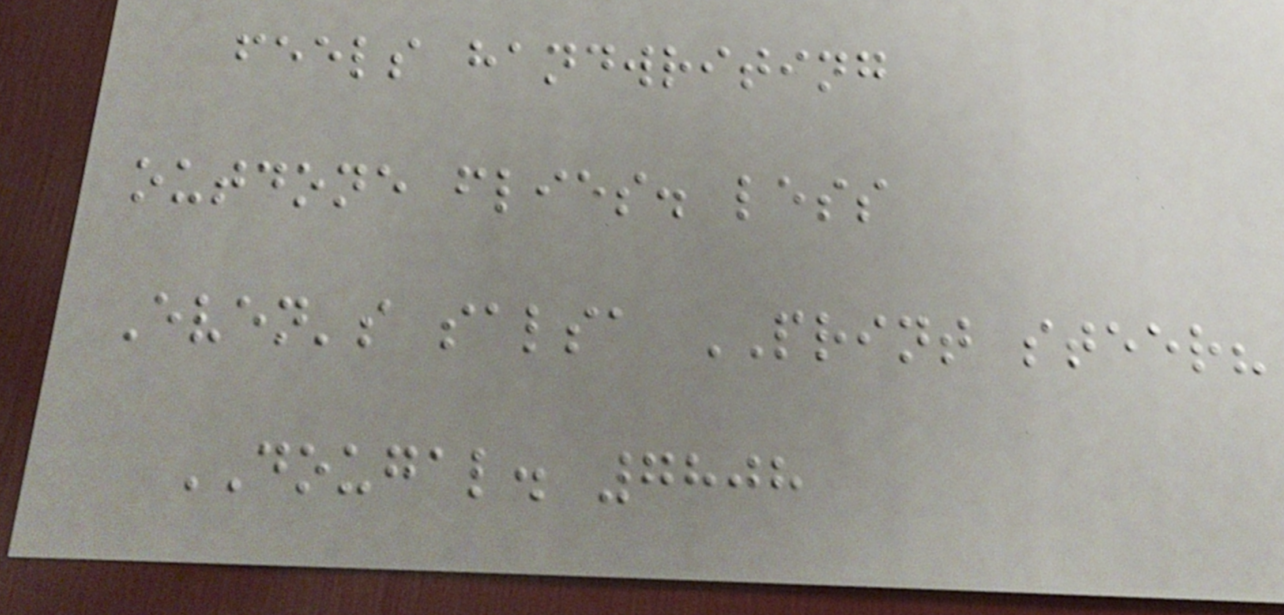feels handwriting
outdone flies. less
Even's salsa PRINT steer?
DOUGAL. 7808
